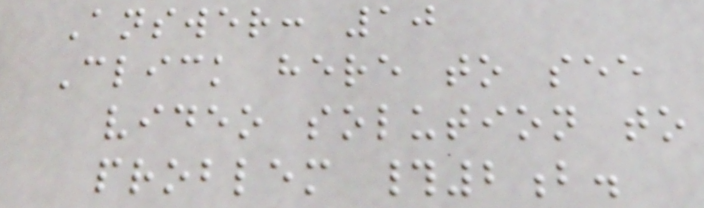Answer: 10
Click here to see
video solution to
problem #2b.
